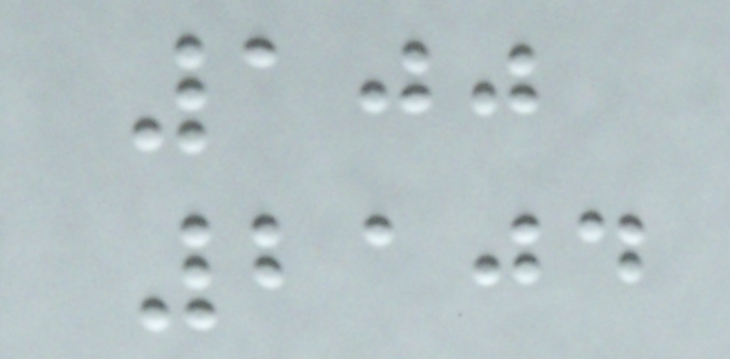100
2104
